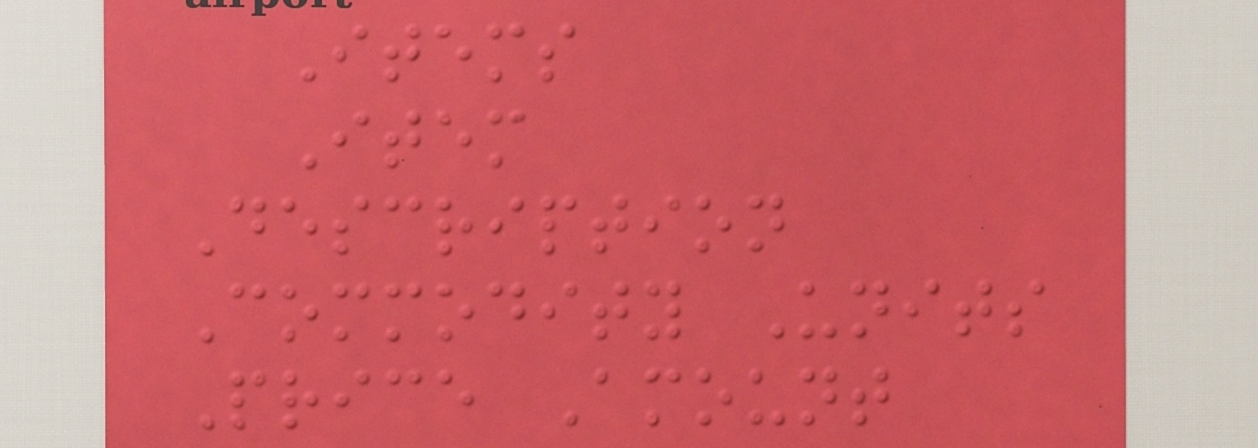Items
Item
Description
Commodity Units
Price Amount
